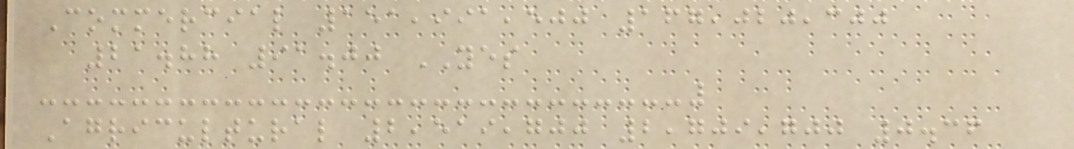Commercial 151,991,500 167,020,300
21.88 91.00 YES
Agricultural 2,519,700 2,709,700 0.36
